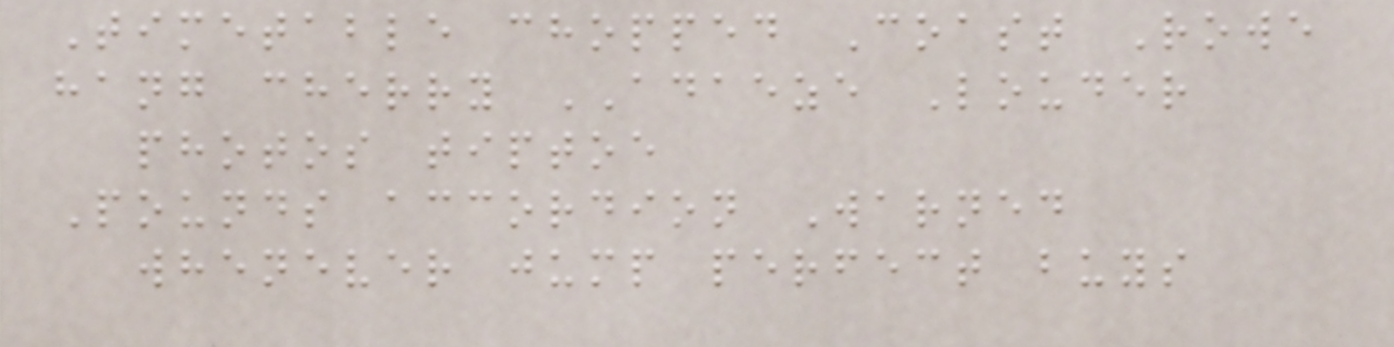Timetable chopped Coast Rowe
hang cherry ADAEZE Louder
photos tiptoe
Pounds accordion Warned
whenever jump perfect buys
